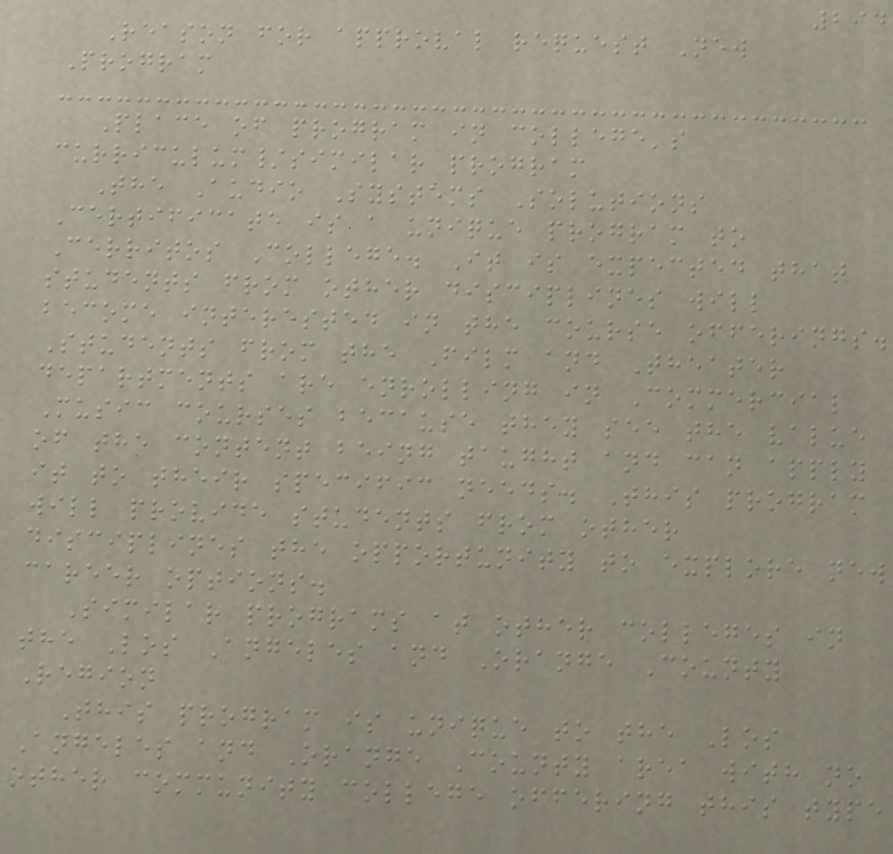294
Reason for approval request New
Program
Place of program in college's
curriculum/similar program
The Audio Systems Solutions
Certificate is a unique program to
Cerritos College. It is expected that
students from other disciplines will
become interested in the course offerings.
Students from the Film and Theater
departments are enrolling in Commercial
Music courses because they see the value
of the content being taught and can apply
it to their specific needs. This program
will provide students from other
disciplines the opportunity to explore new
career options.
Similar programs at other colleges in
the Los Angeles and Orange County
Region
This program is unique to the Los
Angeles and Orange County area with no
other community college offering this type
